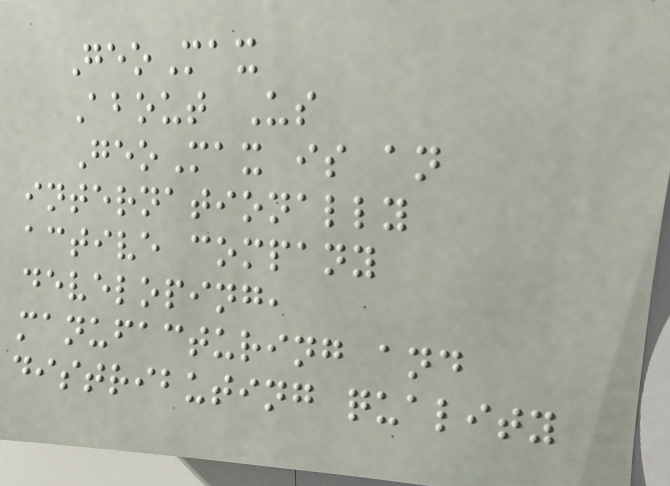GeoMax
About Us
GeoMax is an
internationally
active company
developing,
manufacturing and
distributing quality
